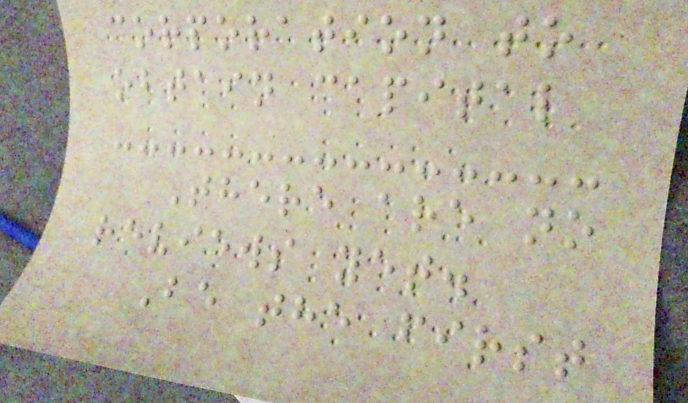corporation to
obtain capital
There are no
reviews yet.
Be the first
